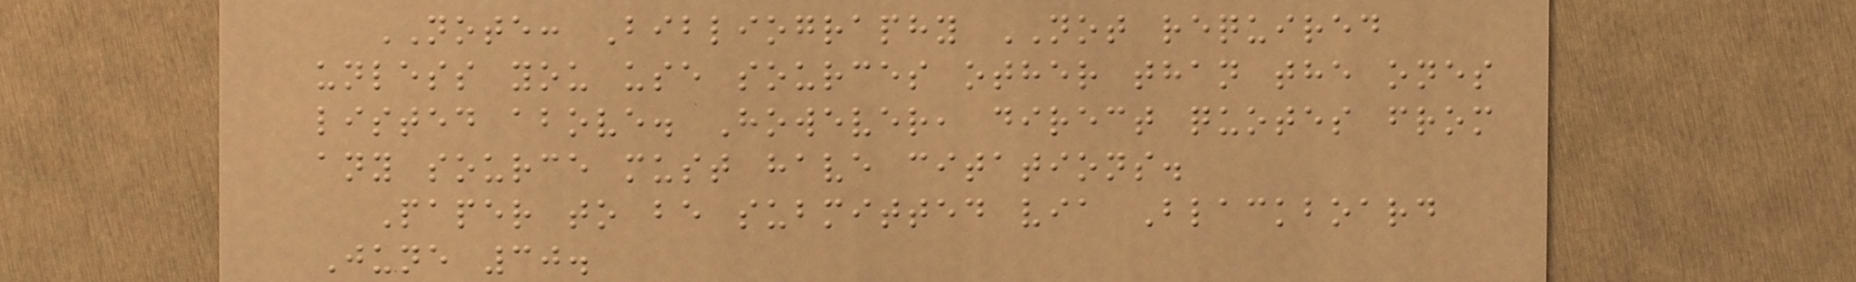NOTE: Bibliography NOT required
unless you use sources other than the ones
listed above. However, direct quotes from
any source must have citations.
Paper to be submitted via Blackboard
June 30.
